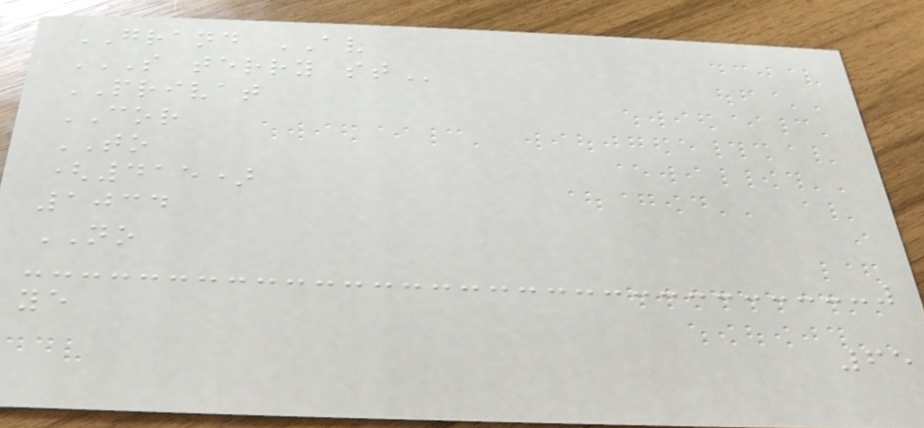GRAND AV
S TERRY ST
PRIVAT
COR
TO
(415)
1034
NO
ye
65
